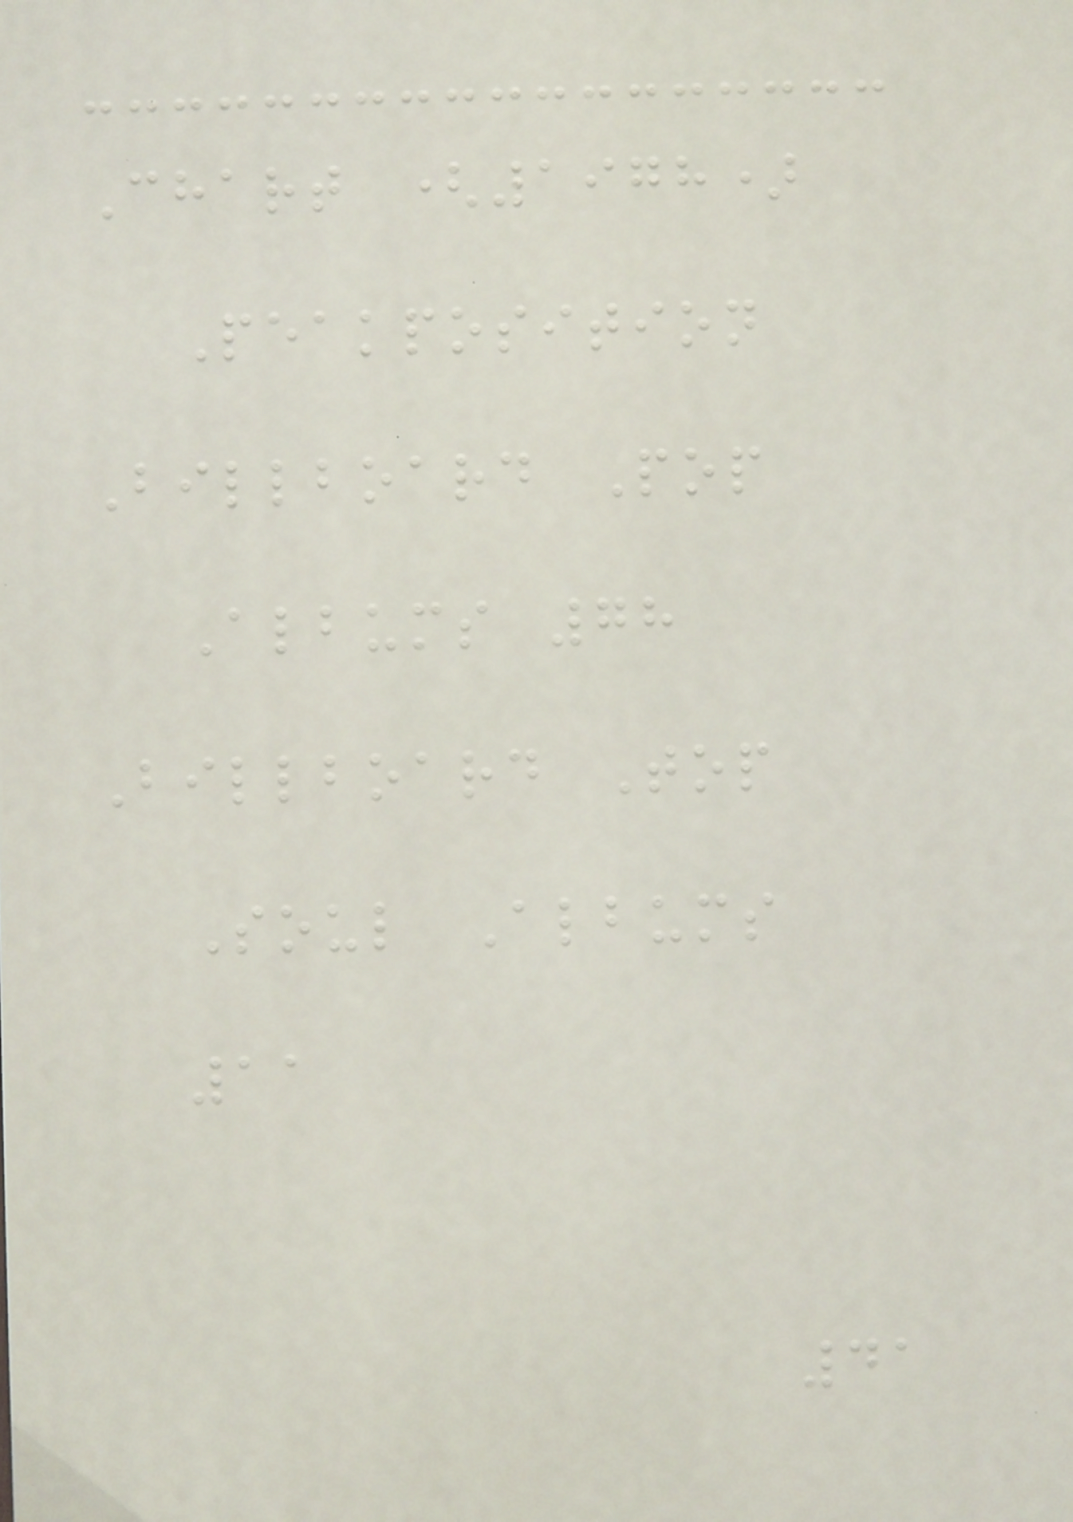Chart (1978)
Peakposition
Billboard Pop
Albums 78
Billboard Top
Soul Albums
11
41
